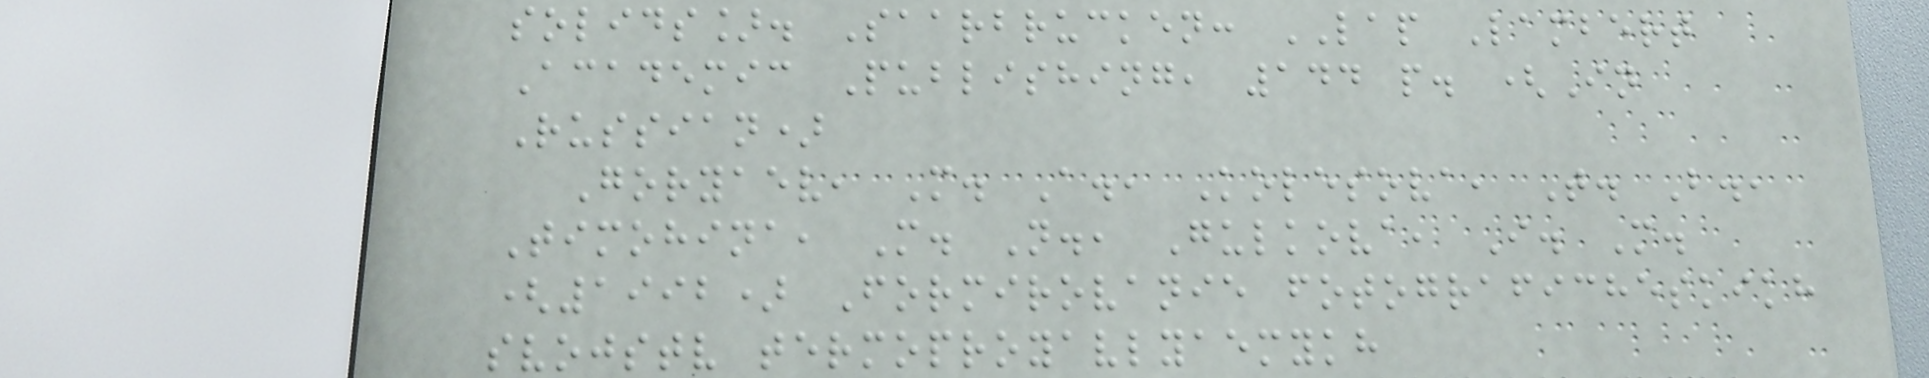solids]. Saarbrucken: LAP Lambert
Academic Publishing, 144 p. (In
Russian)
Goryaev, M. A., Kolesova, T. B.,
Timohina, M. N., Gulkova, I. M.
(1992) Formirovanie fotograficheskikh
svojstv termoproyavlyaemykh
